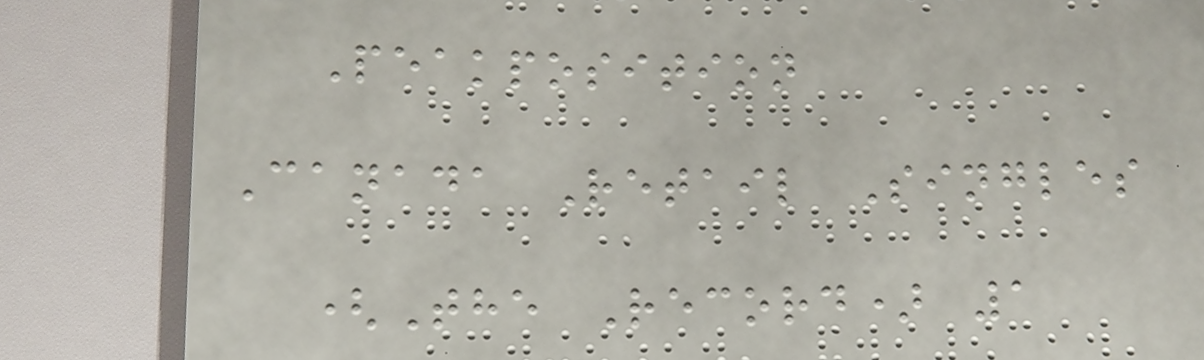Peakposition
Canada Retail Singles
(The Record) 1
